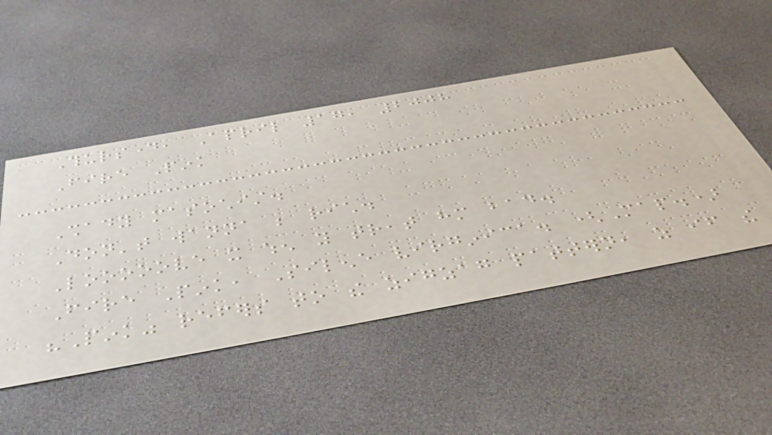Thursday, April 17, 2008
Fire Pink
Shady masochist.
Don't wanna be rich.
Looooove it when you treat him bad.
Fire Pink, Silene virginica. (Map.)
"Pink" refers to the zigzag pattern, as if the
